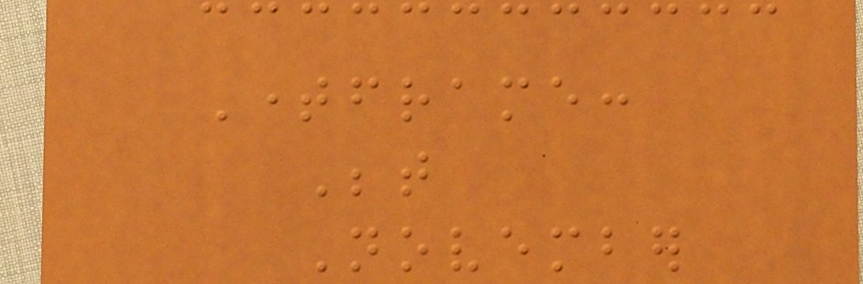Timeframe:
Between
November
